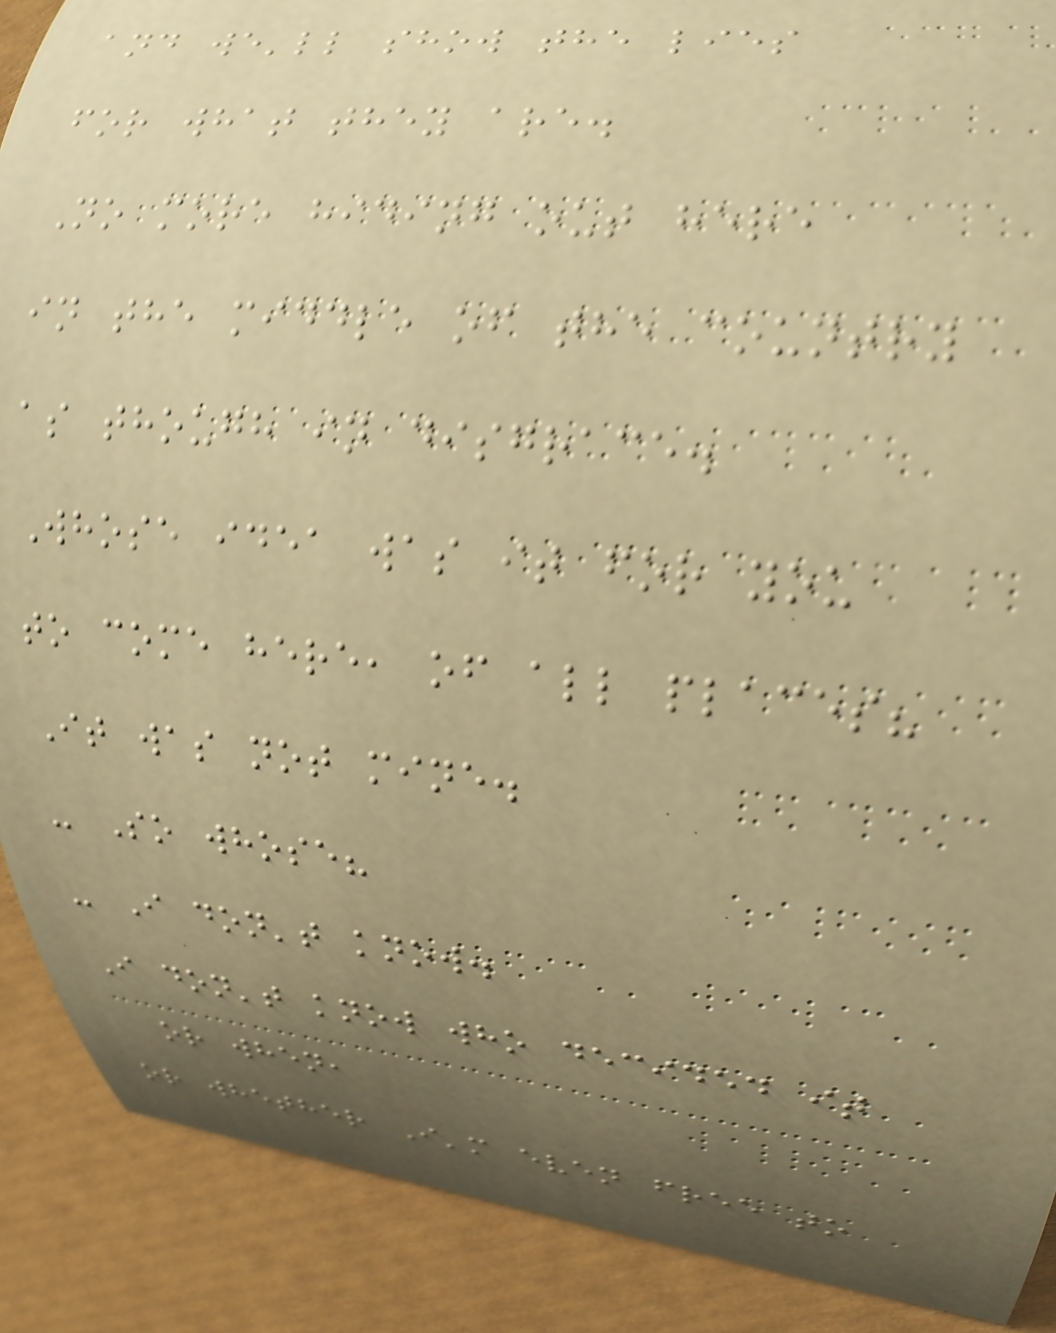and we'll show the lies
for what they are.
No more hiding out here
in the middle of the country
as though in disgrace.
Whose idea was it for you
to come here, of all places?
It was not mine.
- So whose?
- I don't know.
I don't know who decided it
or when,
or whether I'm even free to
